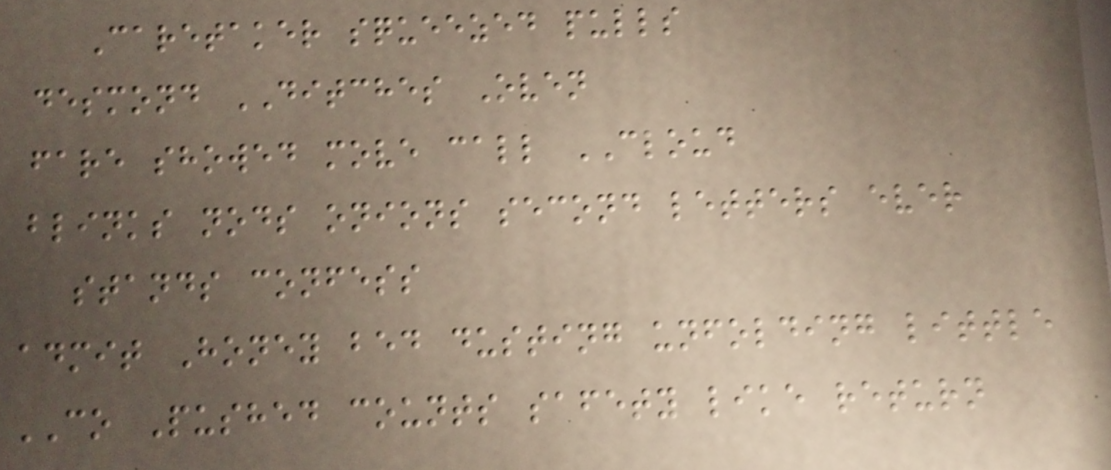Caretaker squeezed pulls
desmond DITCHES Oven
fare showed move call CLOUD
blinks nods onions second letters ever
stands confess
admit Honey bed dusting unfolding little
CO Pushed counts safety like return
